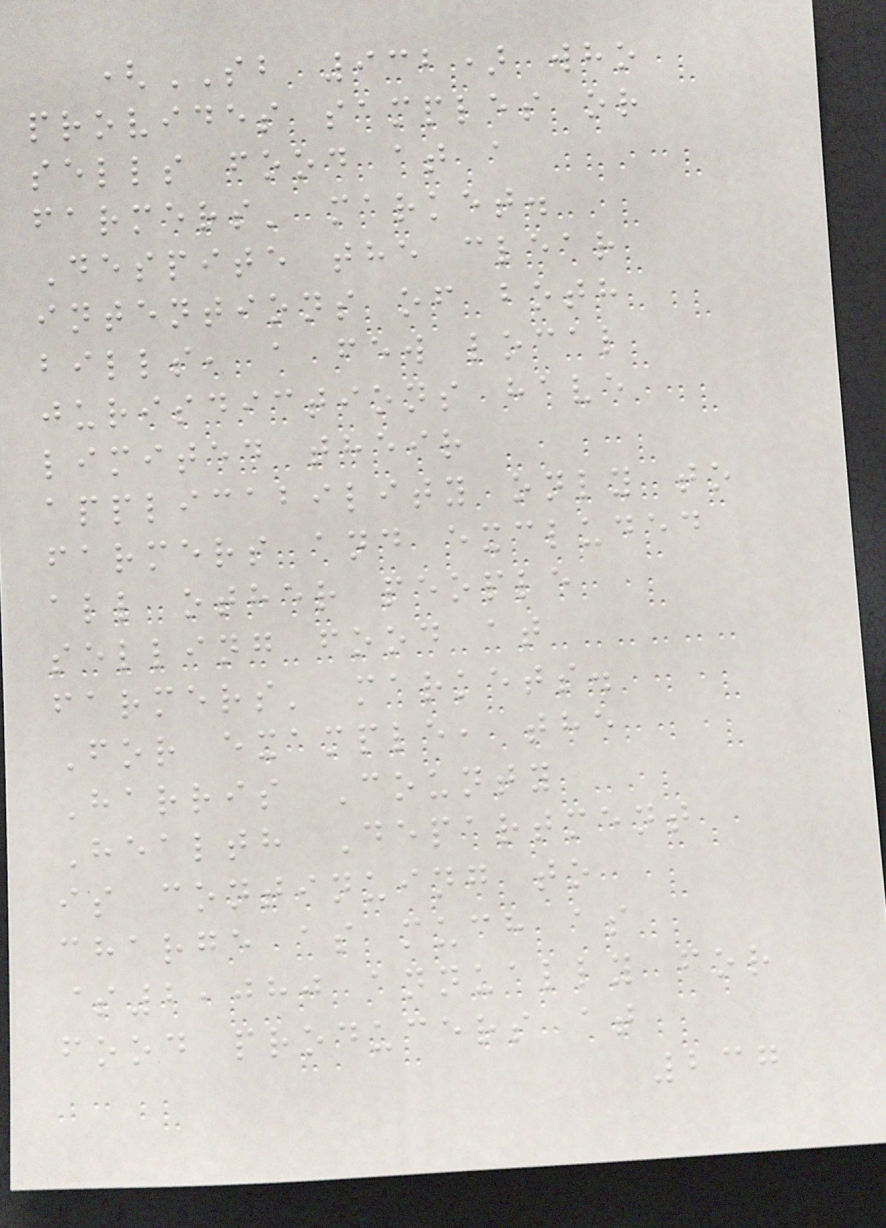(SB 932) who
provides samples or
sells food at a
farmers' market.
Despite the clear
intentions of both
bills, a few local
jurisdictions have
limited their
applicability only to
farmers and excluded
all other people
selling food at
farmers' markets.
For example, the
Harris County
Health Department
is continuing to
charge as much as
$2,080 annually for
food producers at
237
